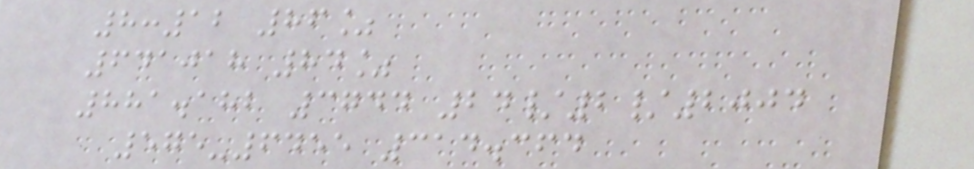8:12 86%
641018 84%
881.182 3744 24/2/2004
575-6455 314.364
